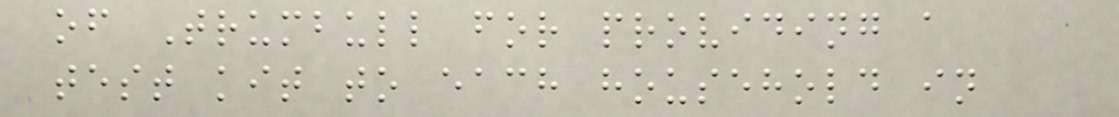of Trumbull for providing a
test kit to each household in
